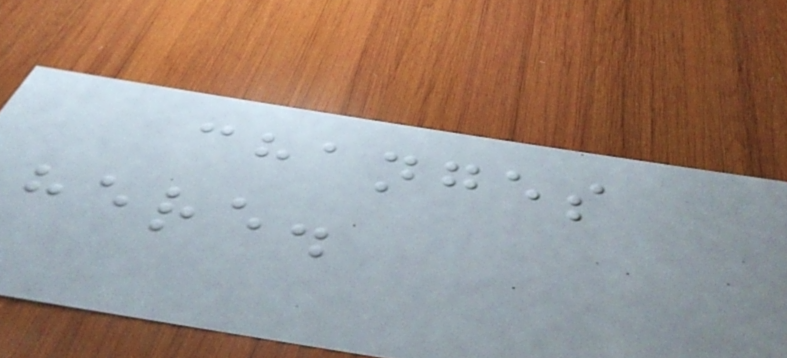changes
here.
